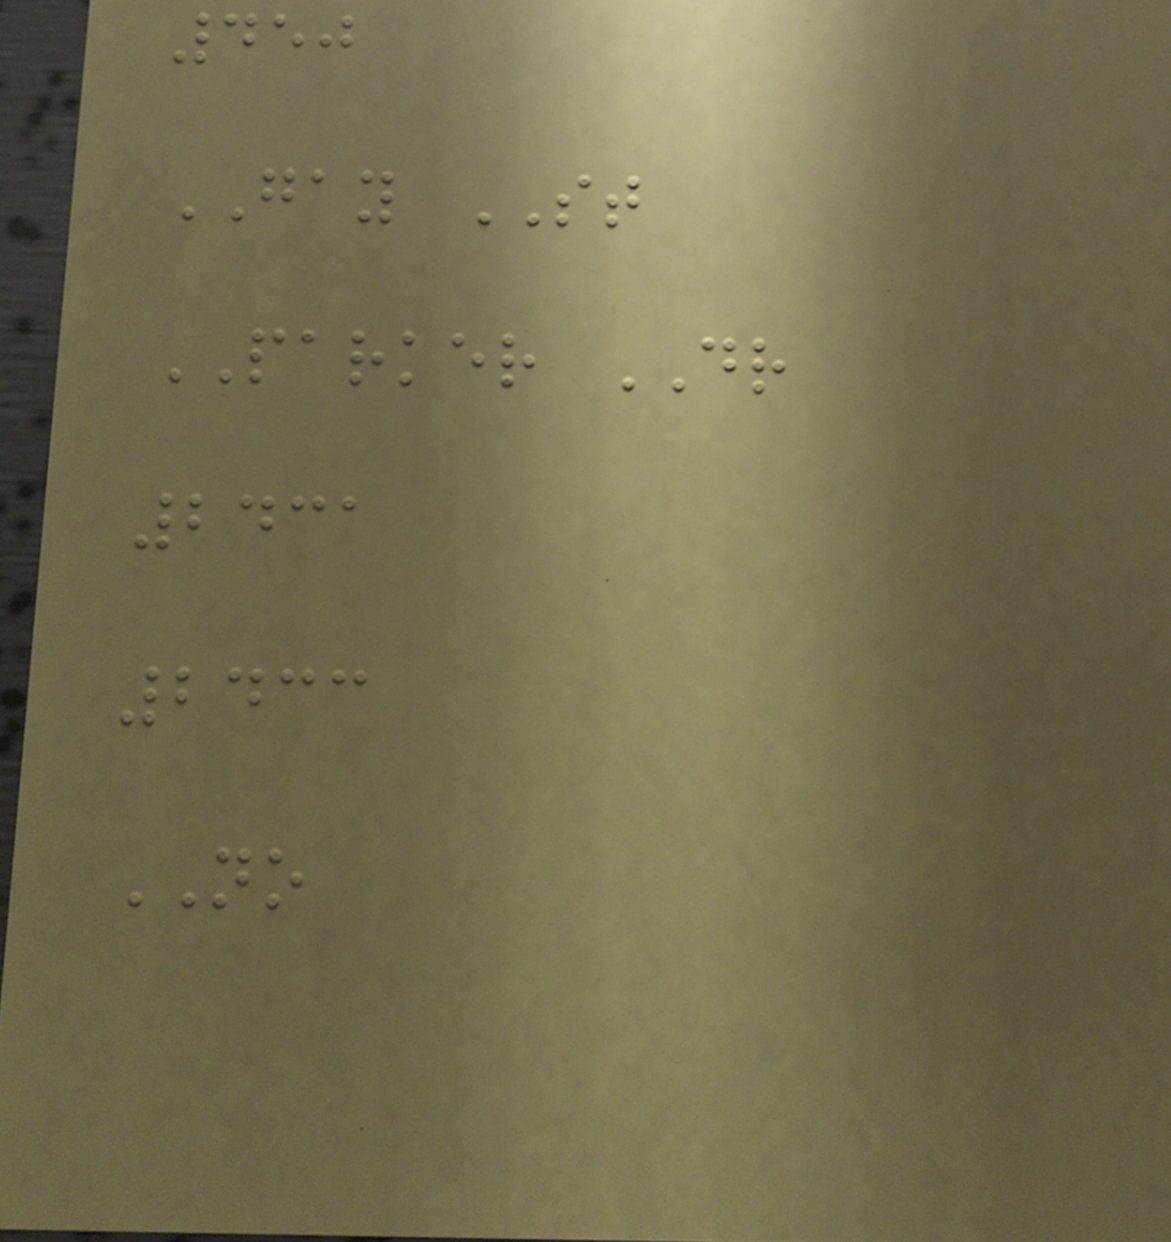450
GAY ST
PARKER DR
2431
2433
NO
